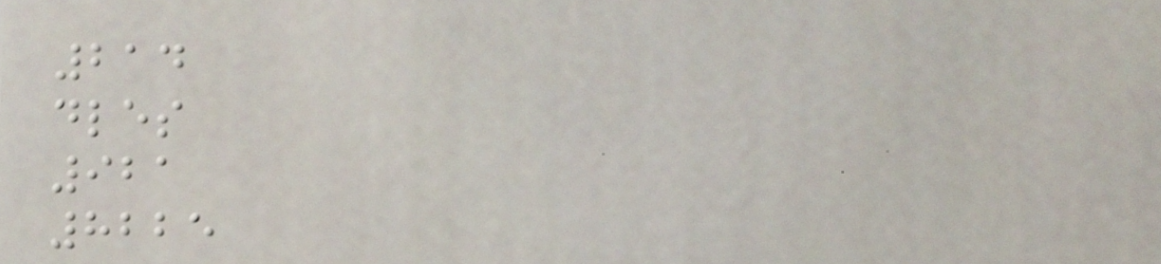214
dles
921
8225
